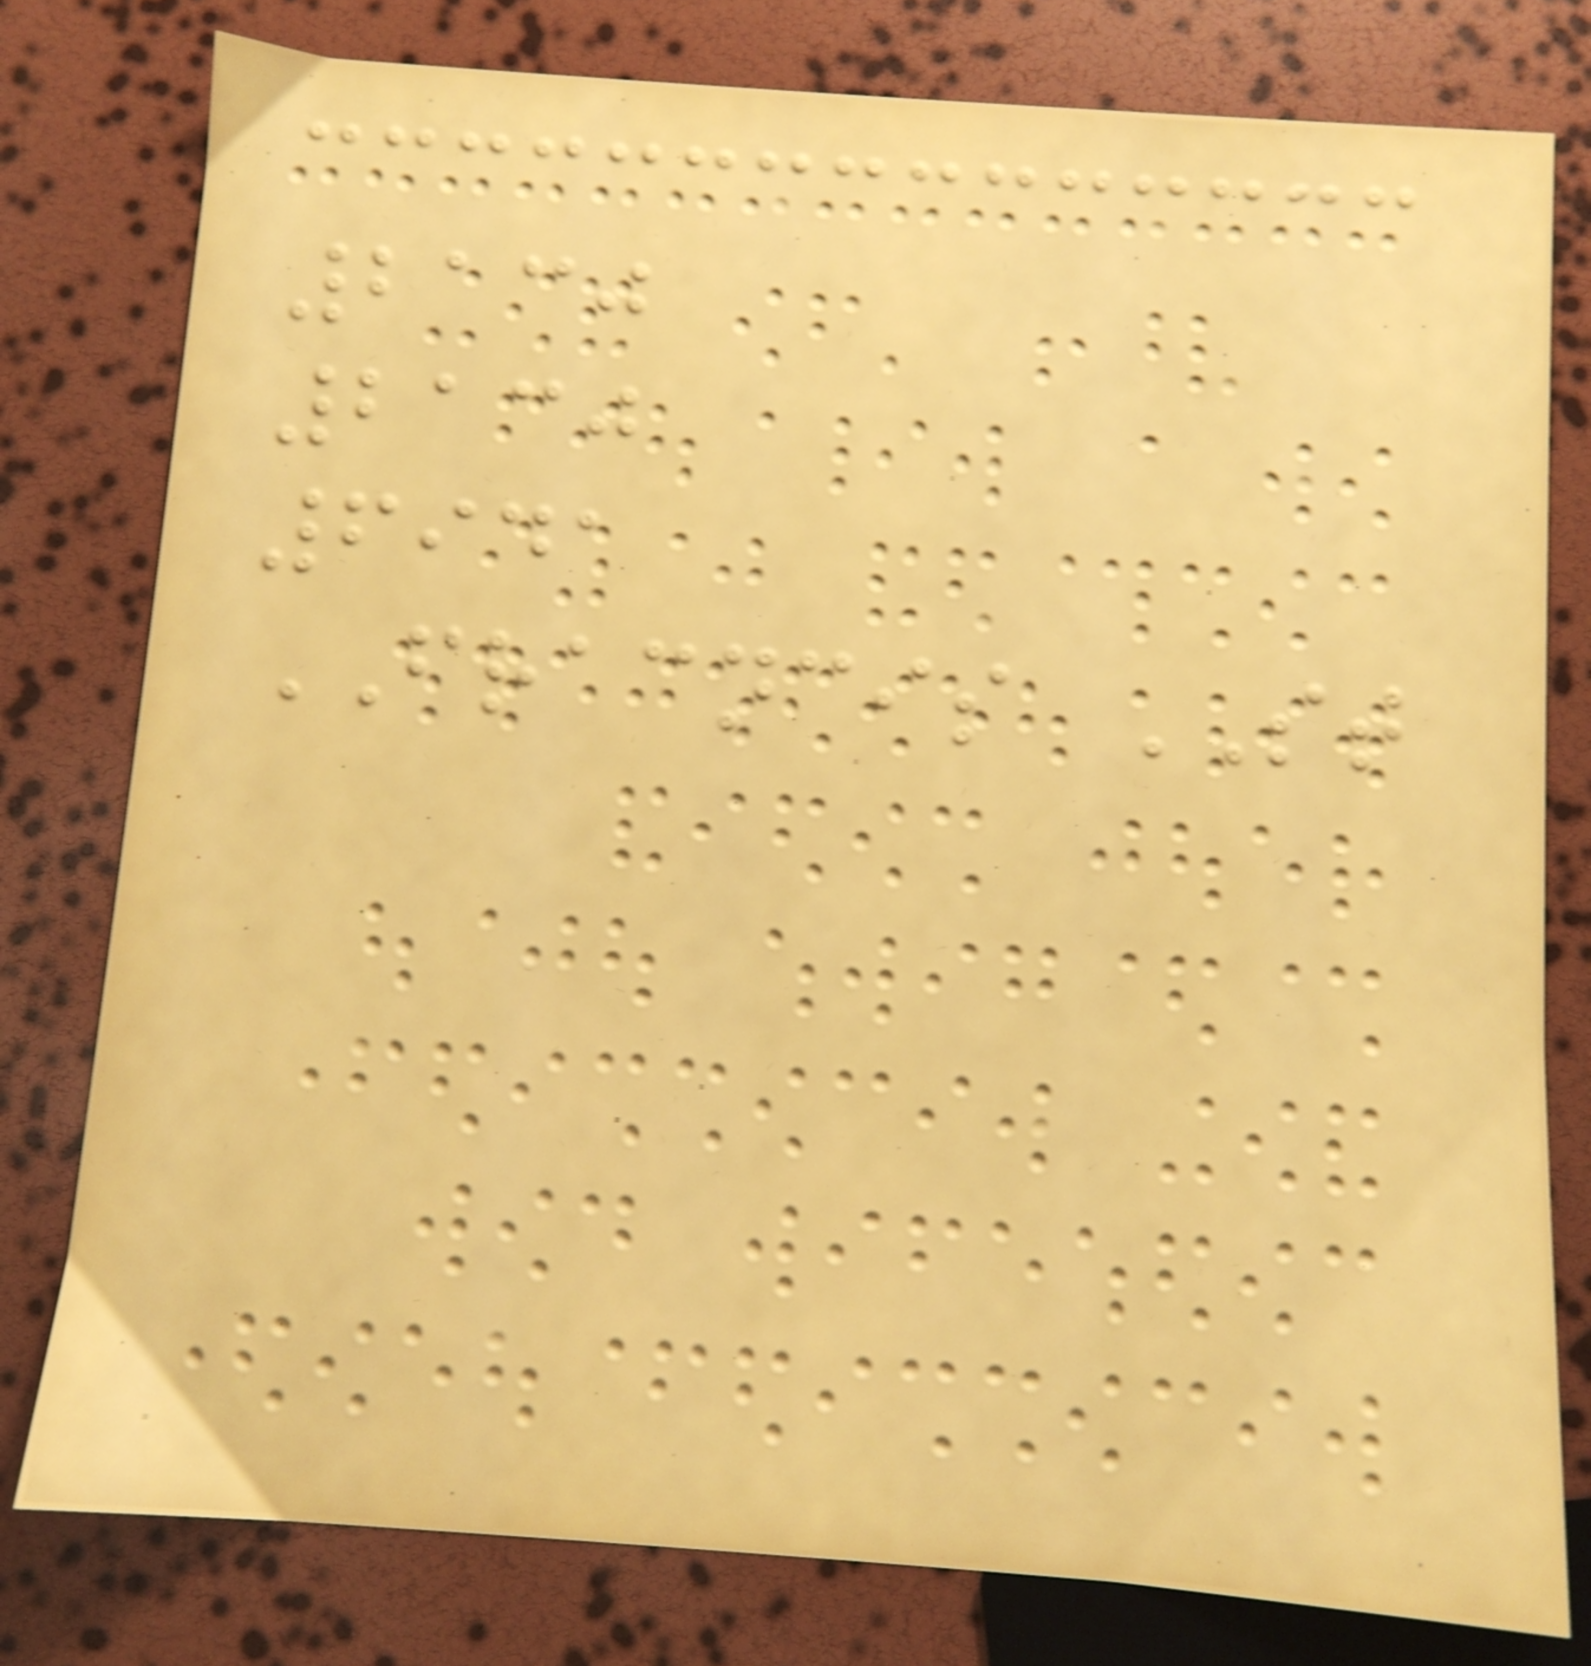2130
2130
6941
FRACNCIS ST
